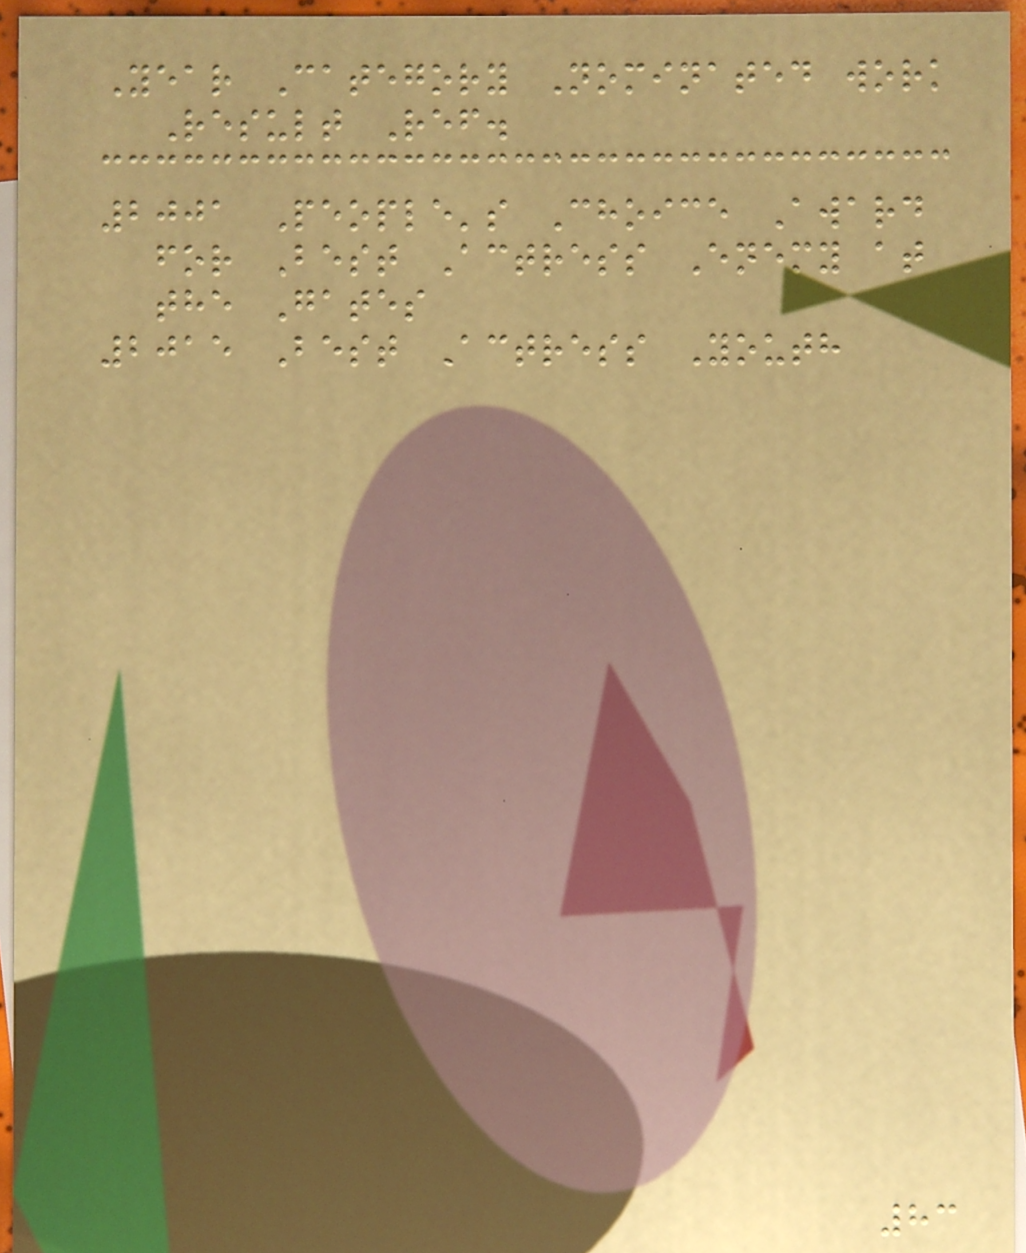Year Category Nominated work
Result Ref.
2001 People's Choice Award
for Best Actress Enemy at
the Gates
2015 Best Actress Youth
83
